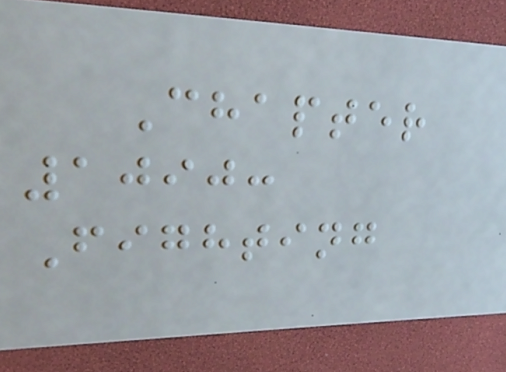Chapter
1090:
Fighting
